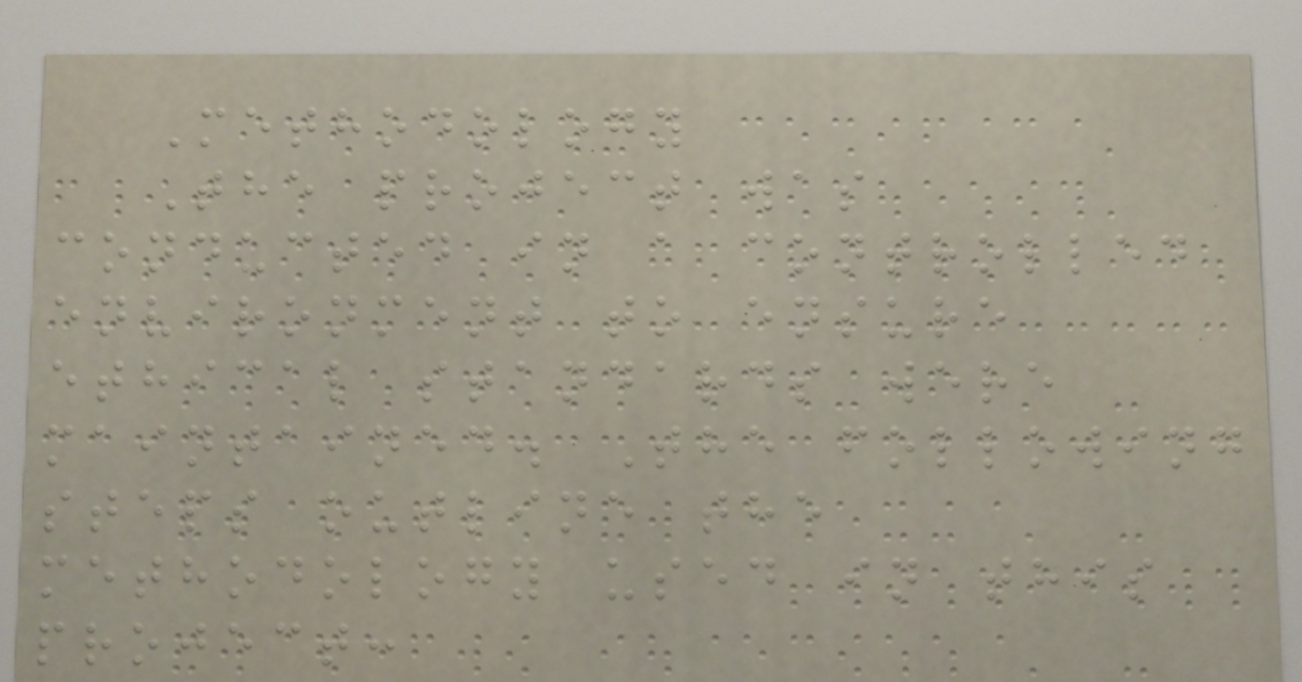Methodology
The project was
conducted in a controlled
environment to ensure
ethical standards were
maintained. The following
steps outline the
methodology used in this
project:
